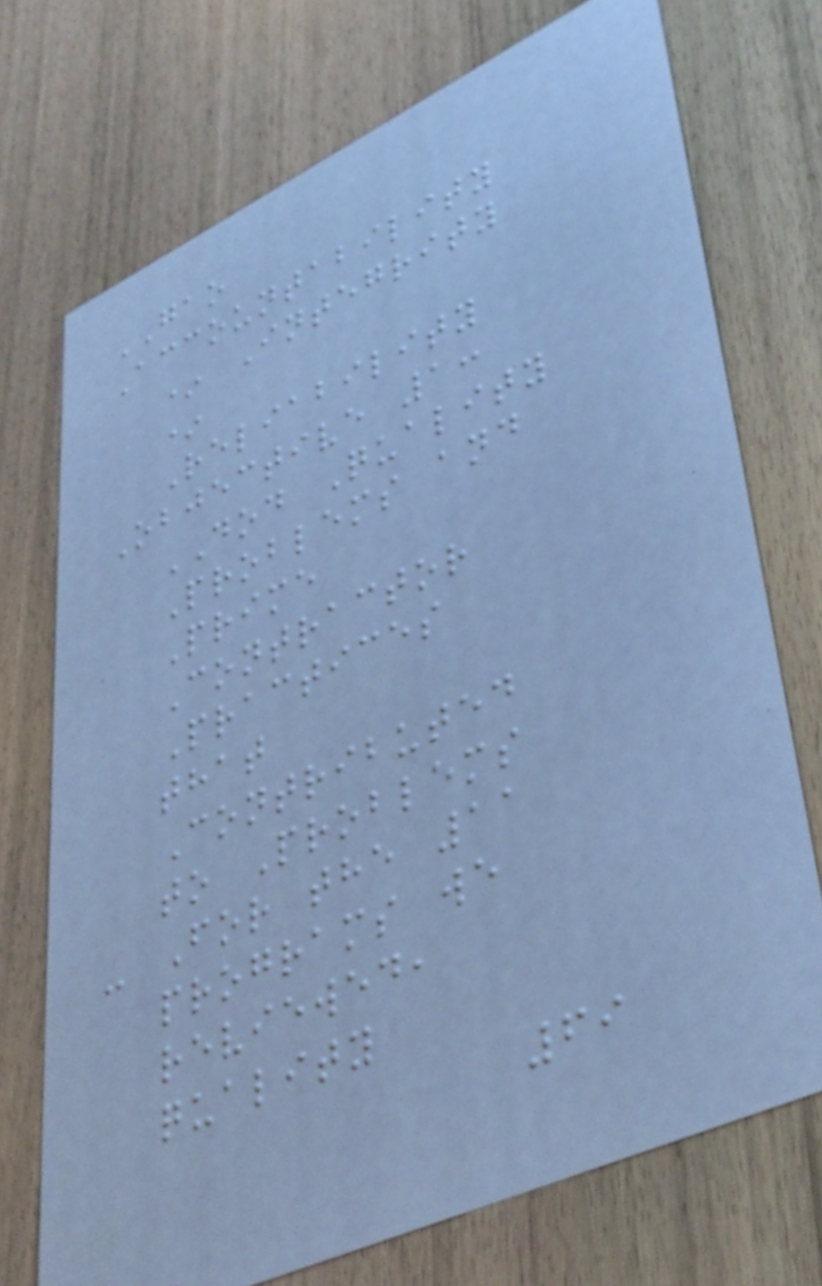GAO
Accountability
* Integrity
*
Reliability
Objective 1:
DOD Quality
Problems and
Prime
Contractor
Practices
that
Contributed
to Problems
- For the 11
programs we
reviewed,
quality
69
